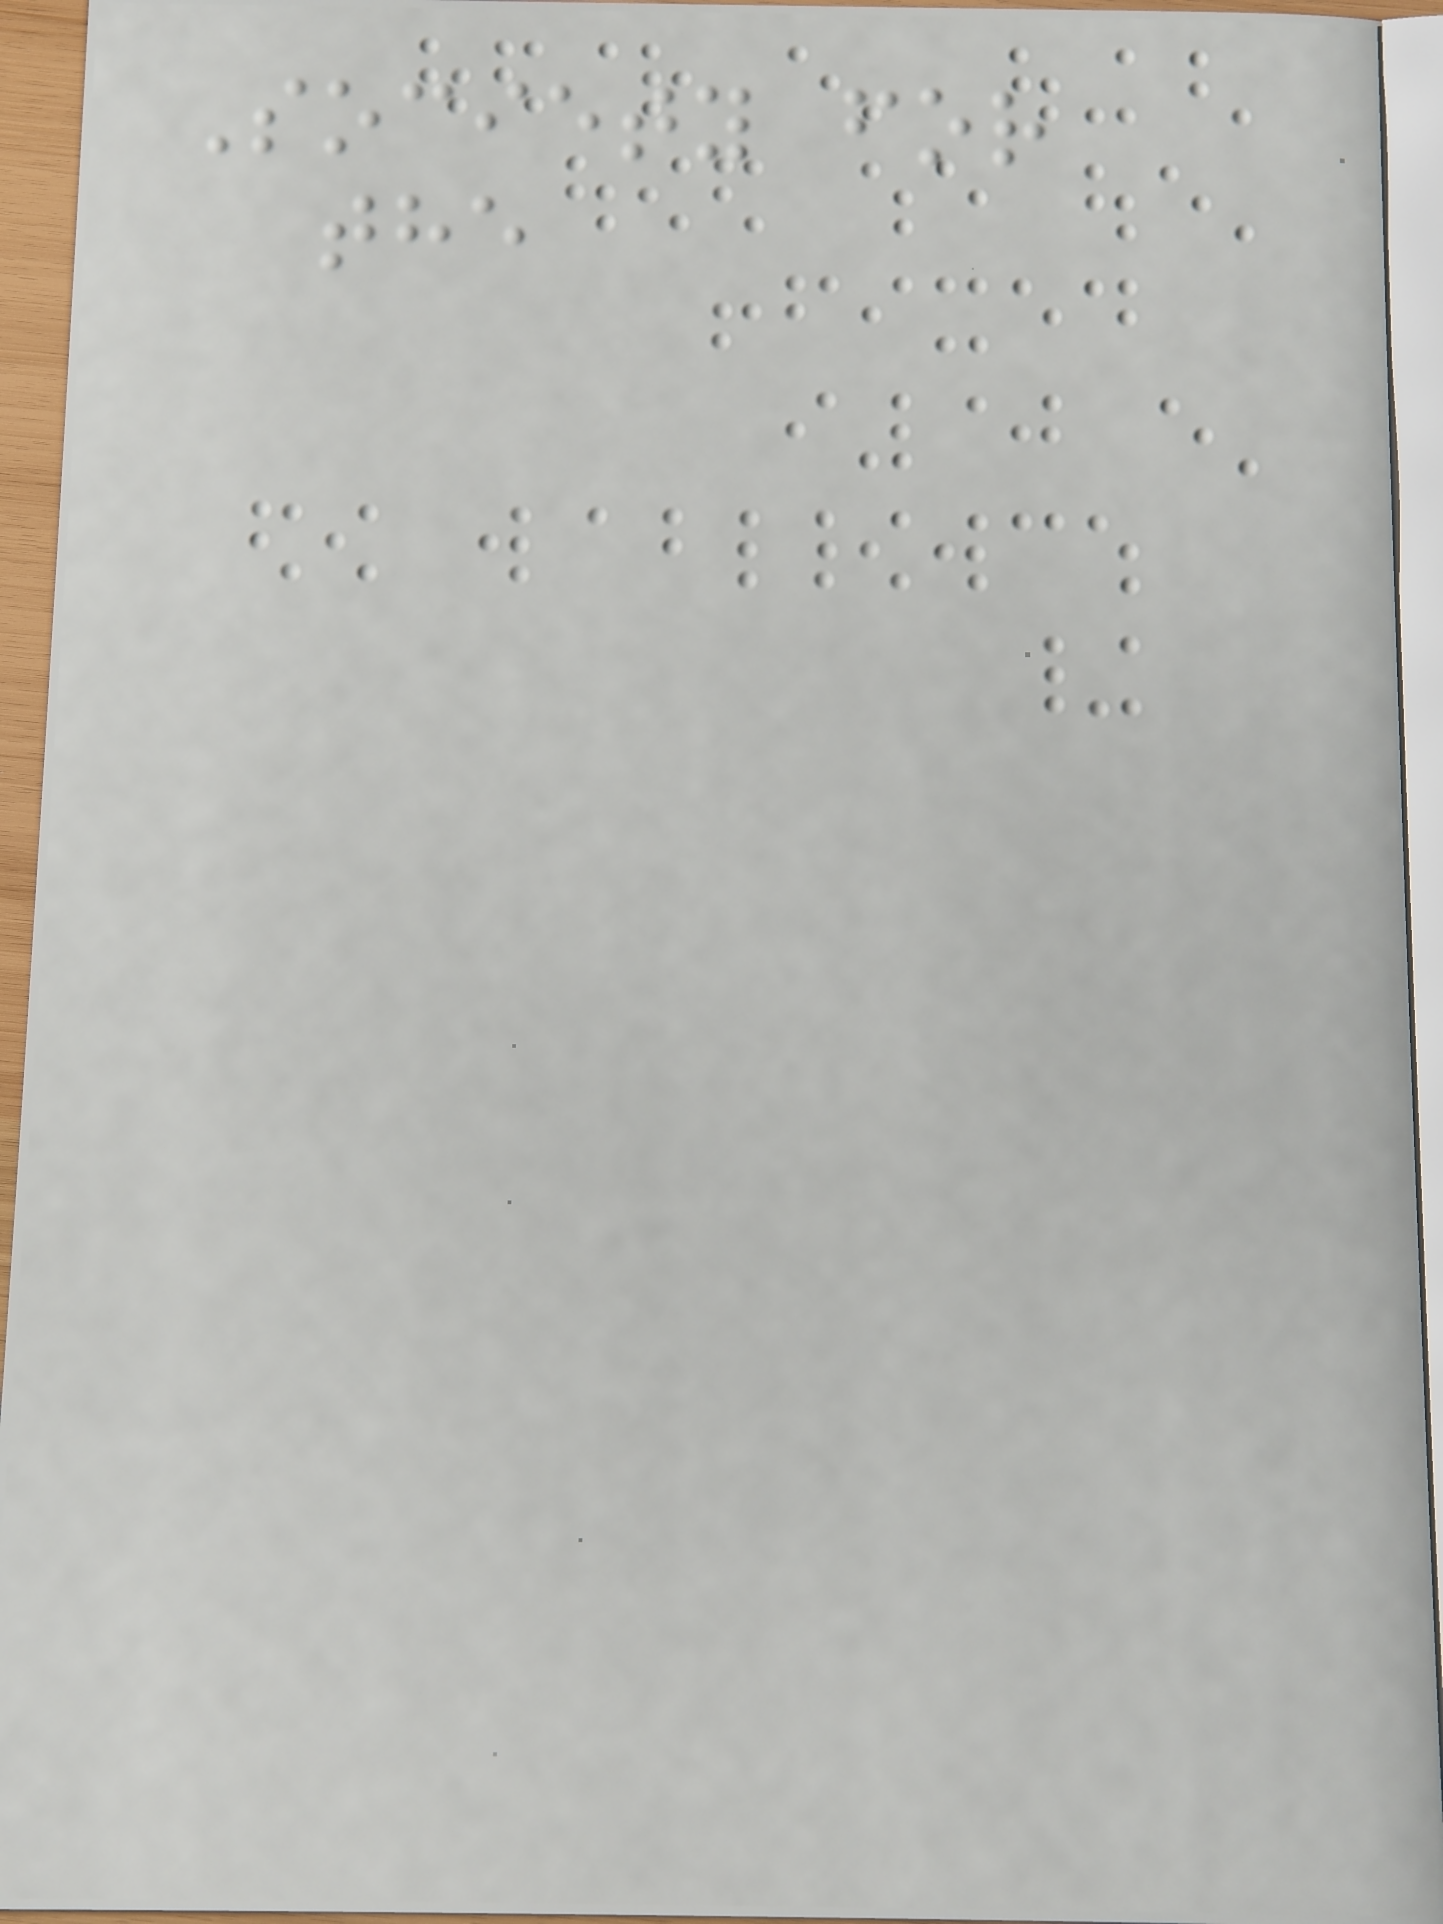Society for
the
